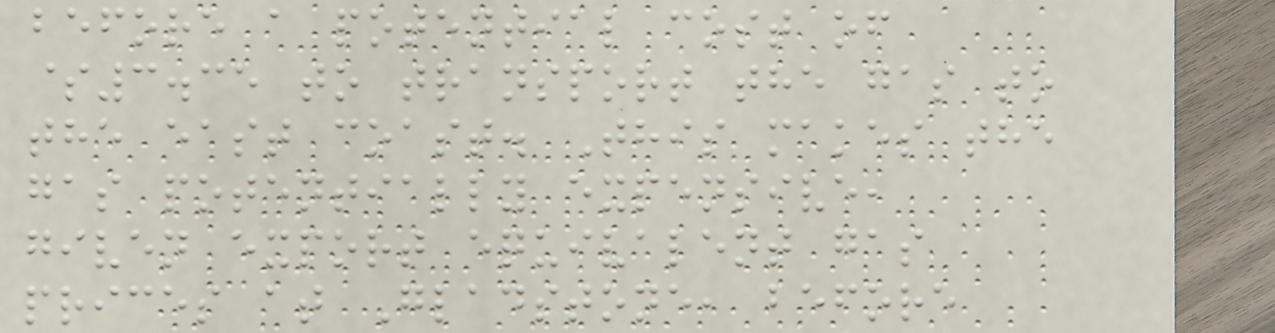before a potential cost of
$3.35 to transport the gas to
the east coast. This makes the
gas potentially expensive,
given export equivalent gas
prices at Gladstone, before
